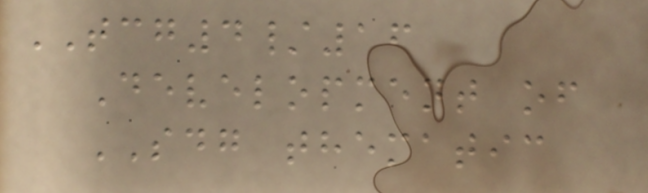TCG4/16
Development of
SDG thematic
